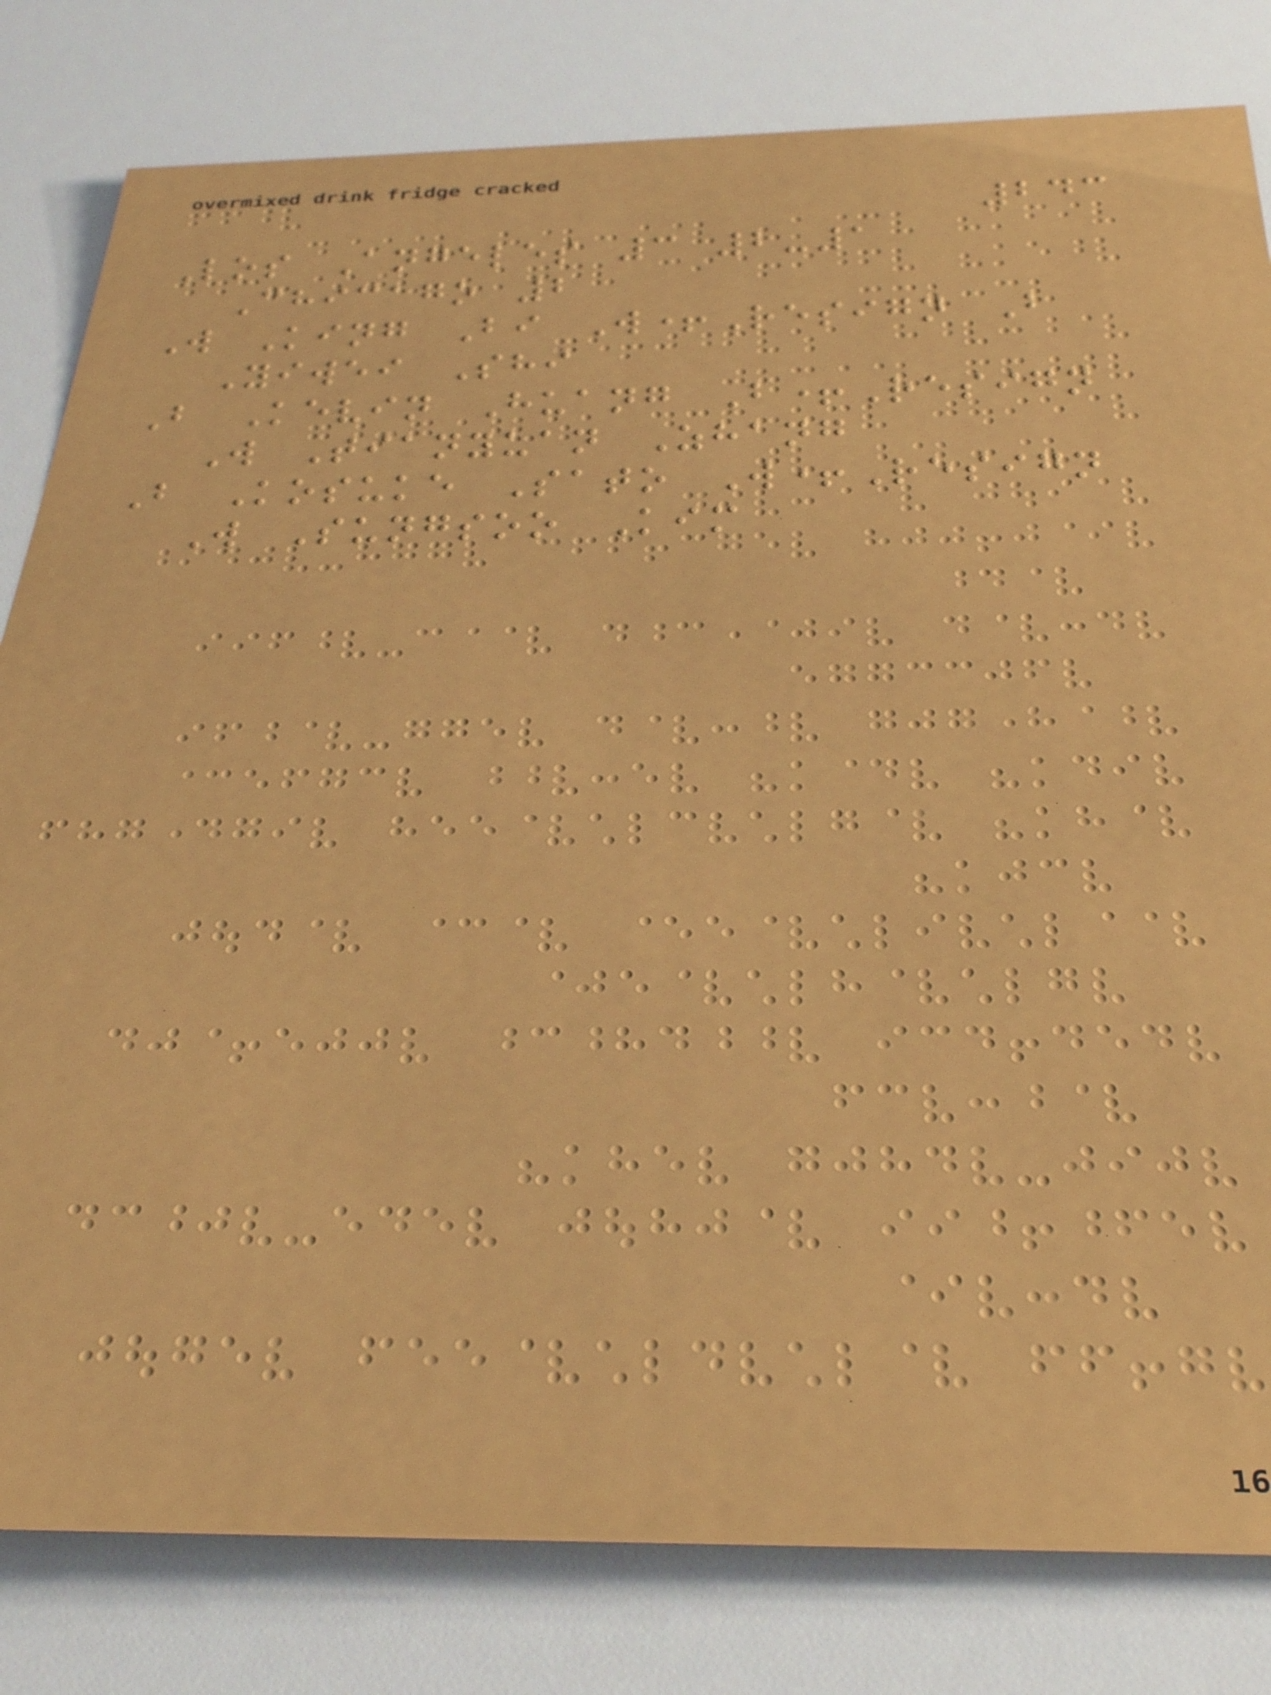243
Los Angeles 3 2-1
Chicago 2
W King Bi W+Resign B
Yiwei Shi
B Kevin Huang B+Resign
W Tianyuan Zhang
B Kosuke Sato W+Resign
W Sungsoo Kim
